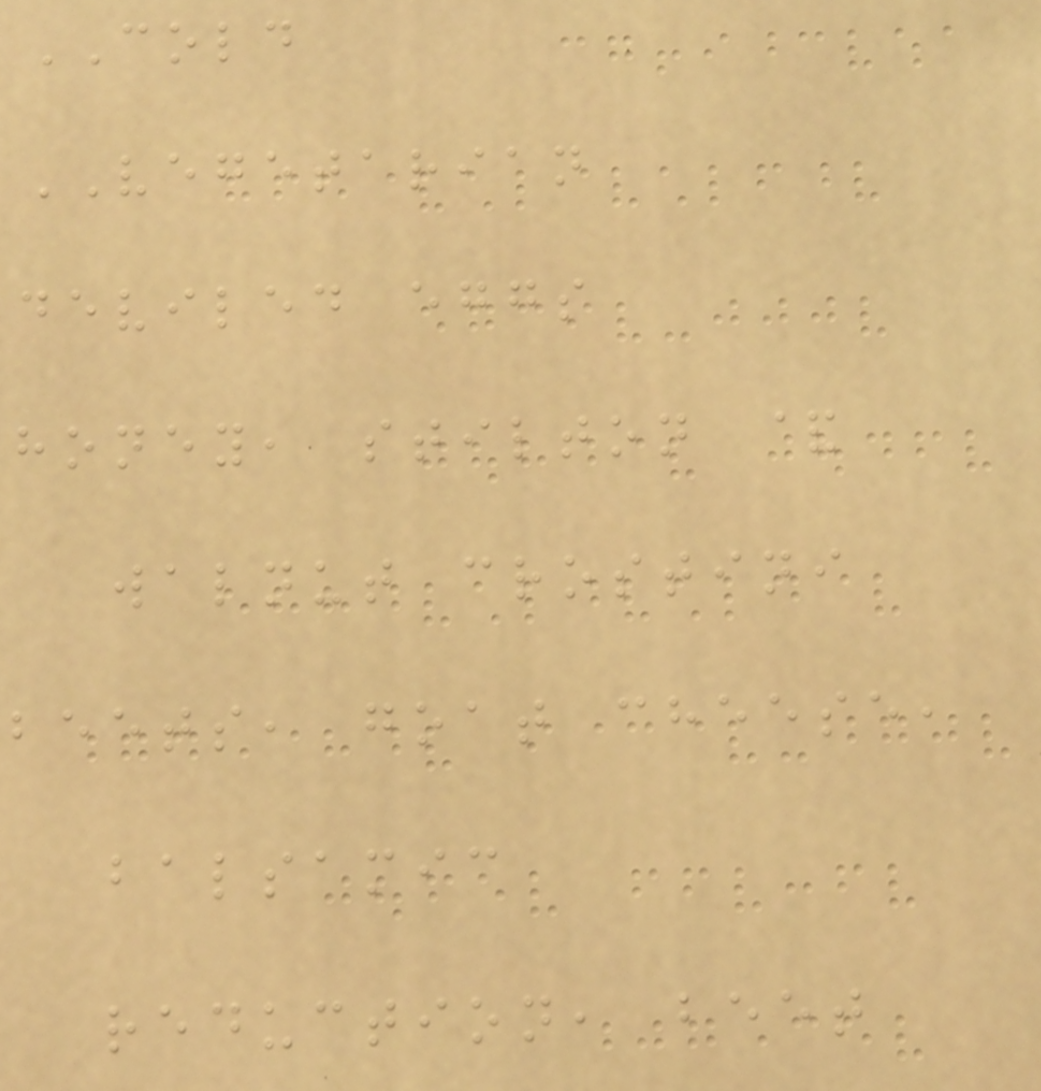COLD
VEGETARIAN
deviled eggs
honey, stilton &
walnut crostini
beets, goat cheese,
balsamic
reduction, beet
